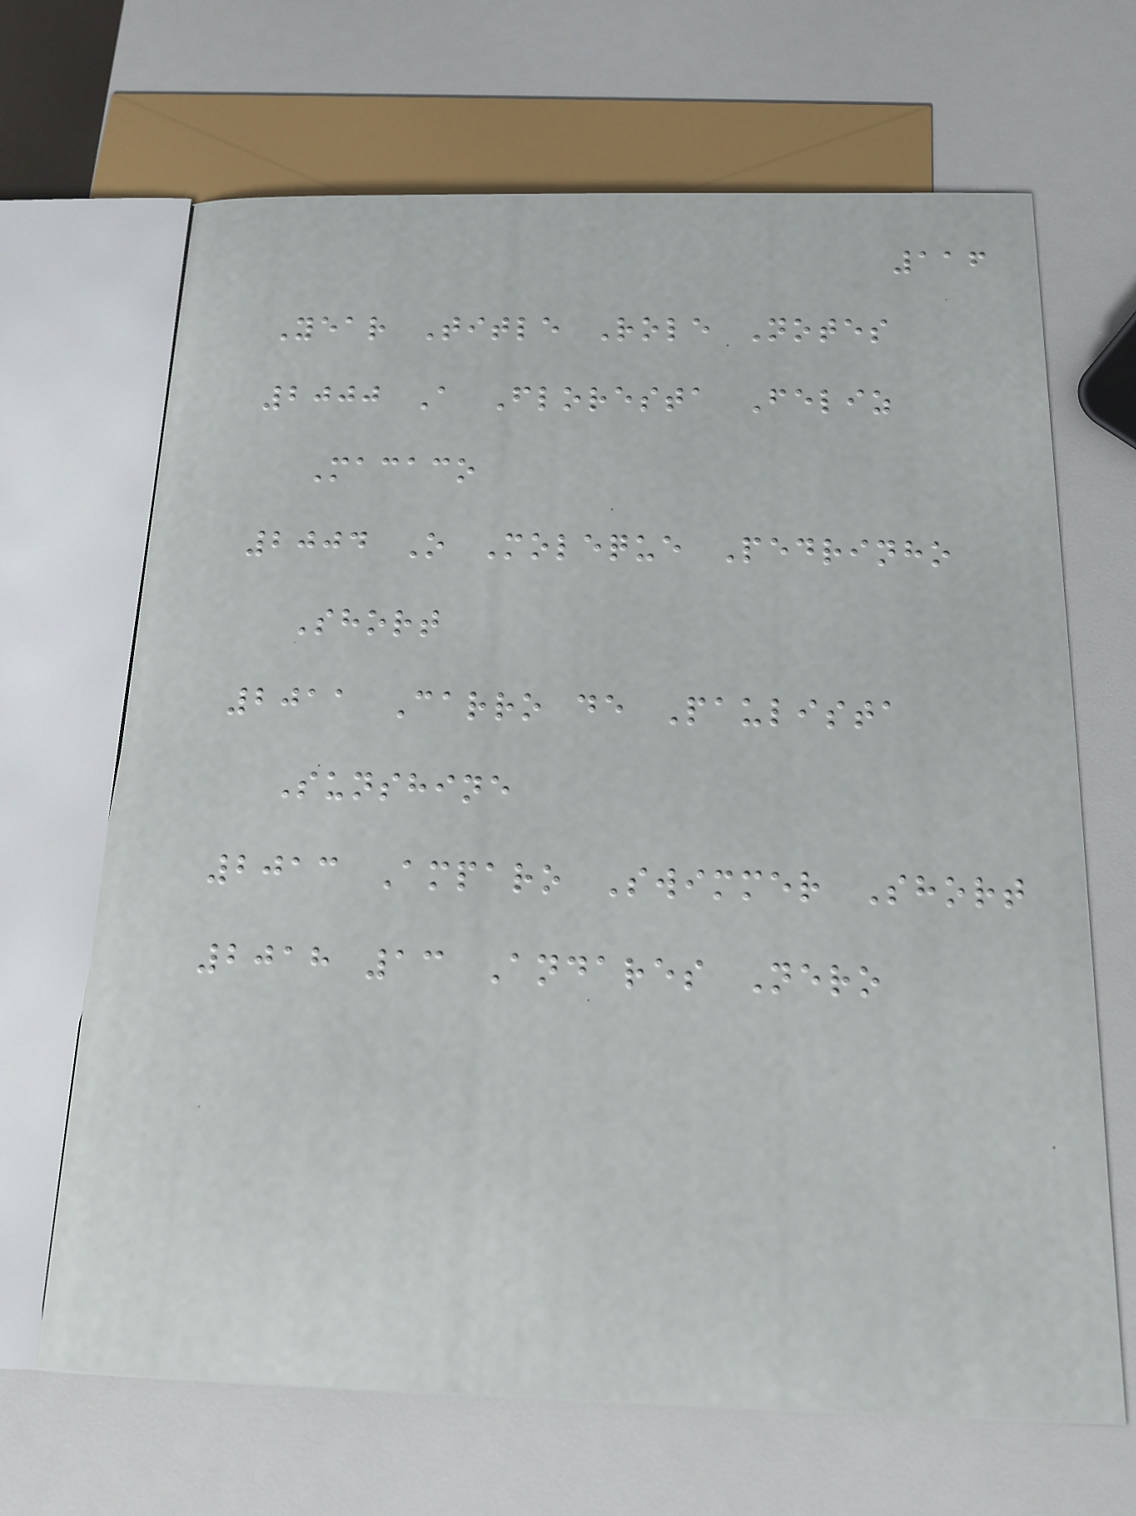116
Year Title Role Notes
2000 A Floresta Feliz
Macaco
2004 O Moleque Pedrinho
Short
2011 Carro de Paulista
Sunshine
2013 Amparo Swimmer Short
2018 13 Andares Nero
